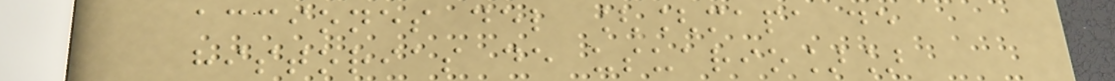acciones del [[mapa de
historias de usuario]]
